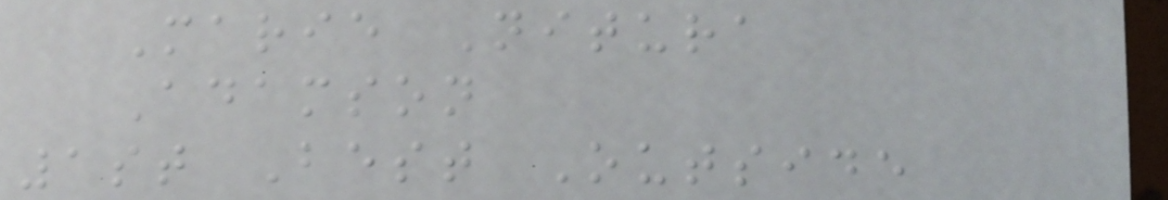Marie Nitura
Adamson
1st Best Outside
